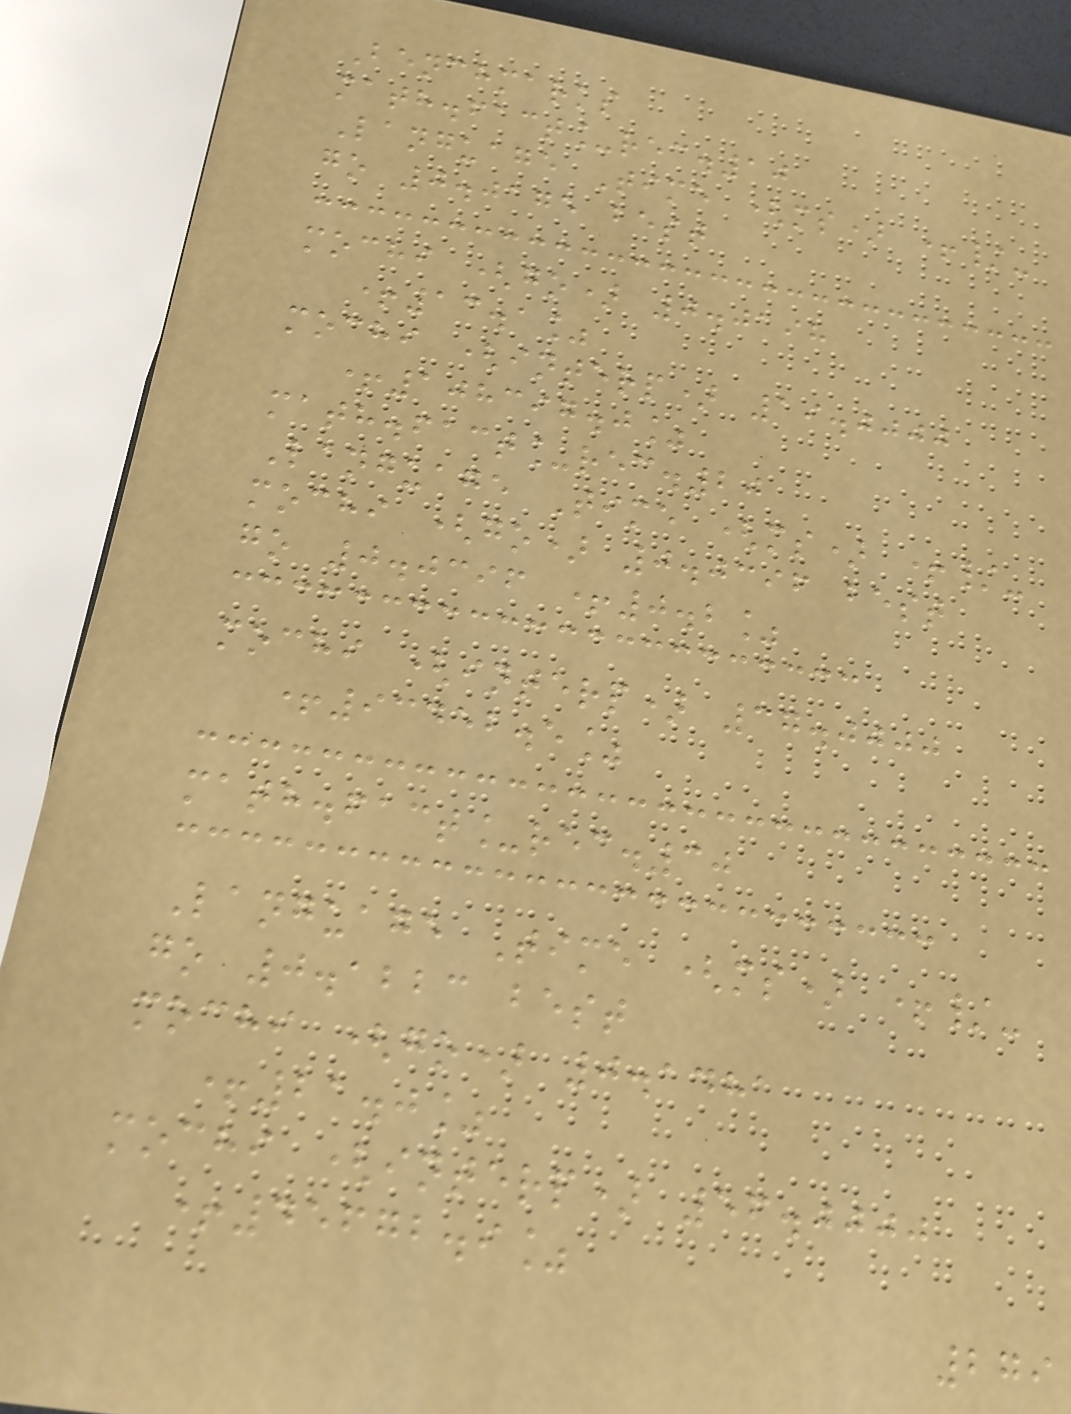Benchmarks
math.fact_rec.10
Language Time (ms) +/-
go 0.0175 best
mochi (go) 0.0198
+13.1%
mochi (interp) 19.0000
+108397.0%
math.fact_rec.20
Language Time (ms) +/-
mochi (go) 0.0396 best
go 0.0396 +0.2%
mochi (interp) 37.0000
+93452.5%
math.fact_rec.30
Language Time (ms) +/-
go 0.1223 best
mochi (go) 0.1481
+21.0%
mochi (interp) 56.0000
+45672.9%
279
